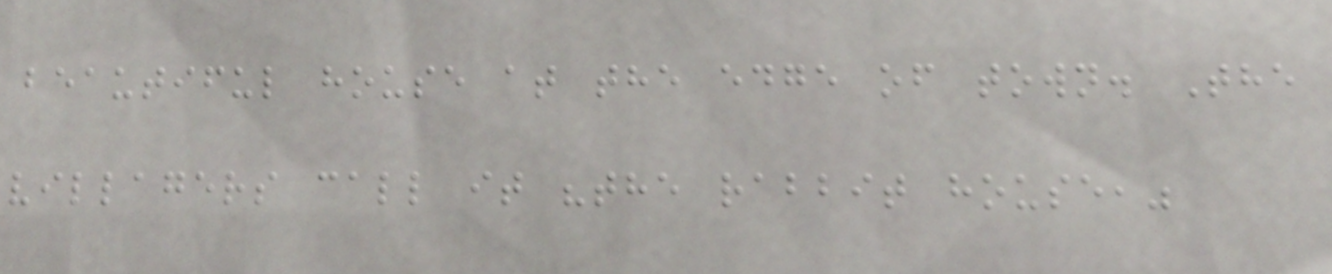beautiful house at the edge of town. The
villagers call it "the rabbit house,"
